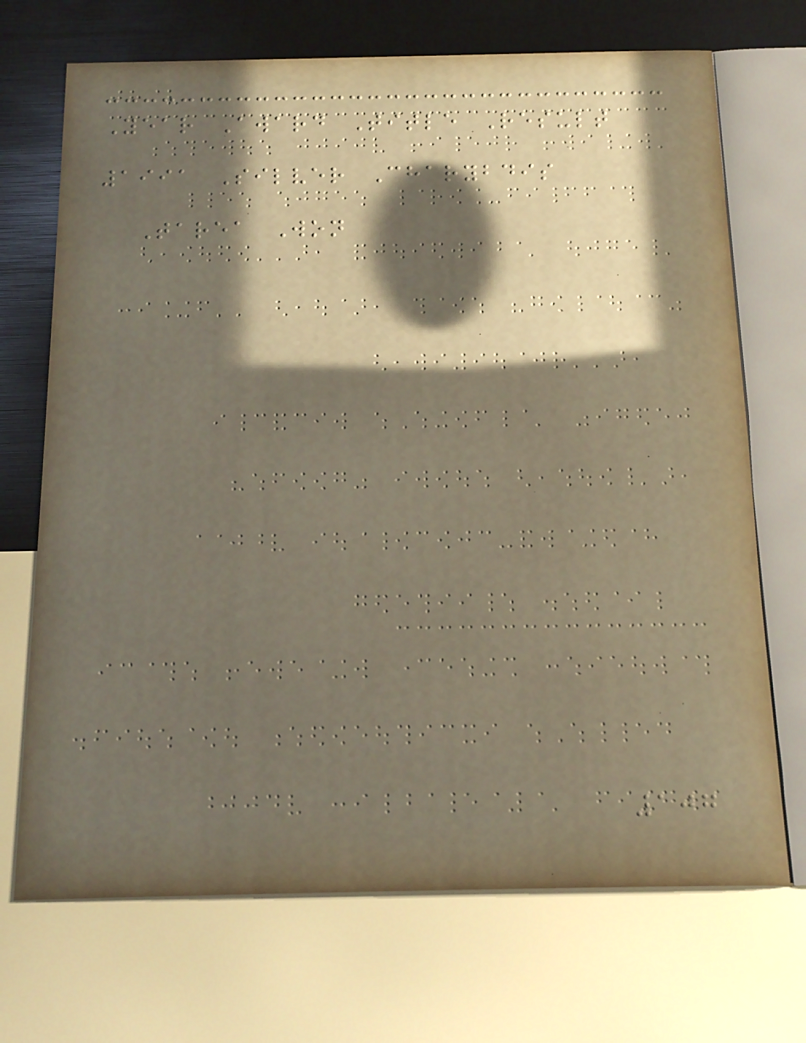Year Award Title Result
1991 Silver Charybdis
Tarea Won
107
